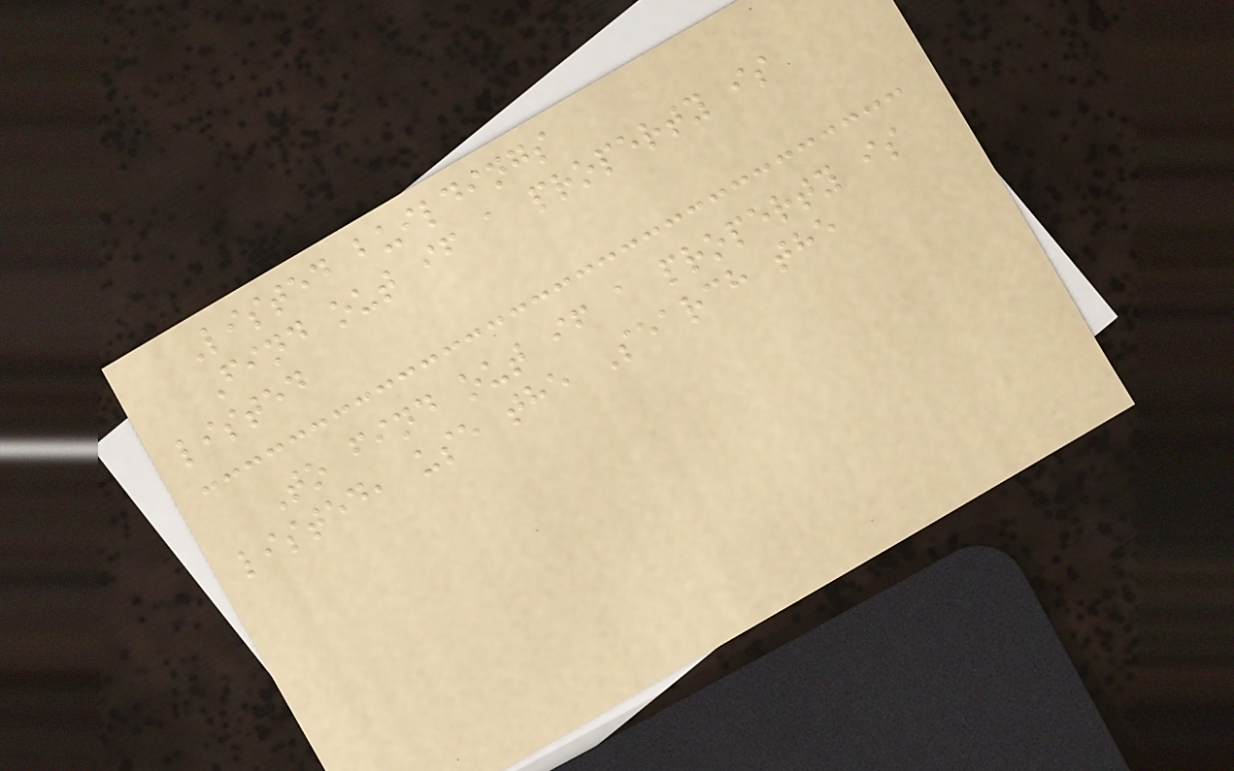Listed buildings
Find out if a property is
listed
To find out if a property is
listed, use the Search the
